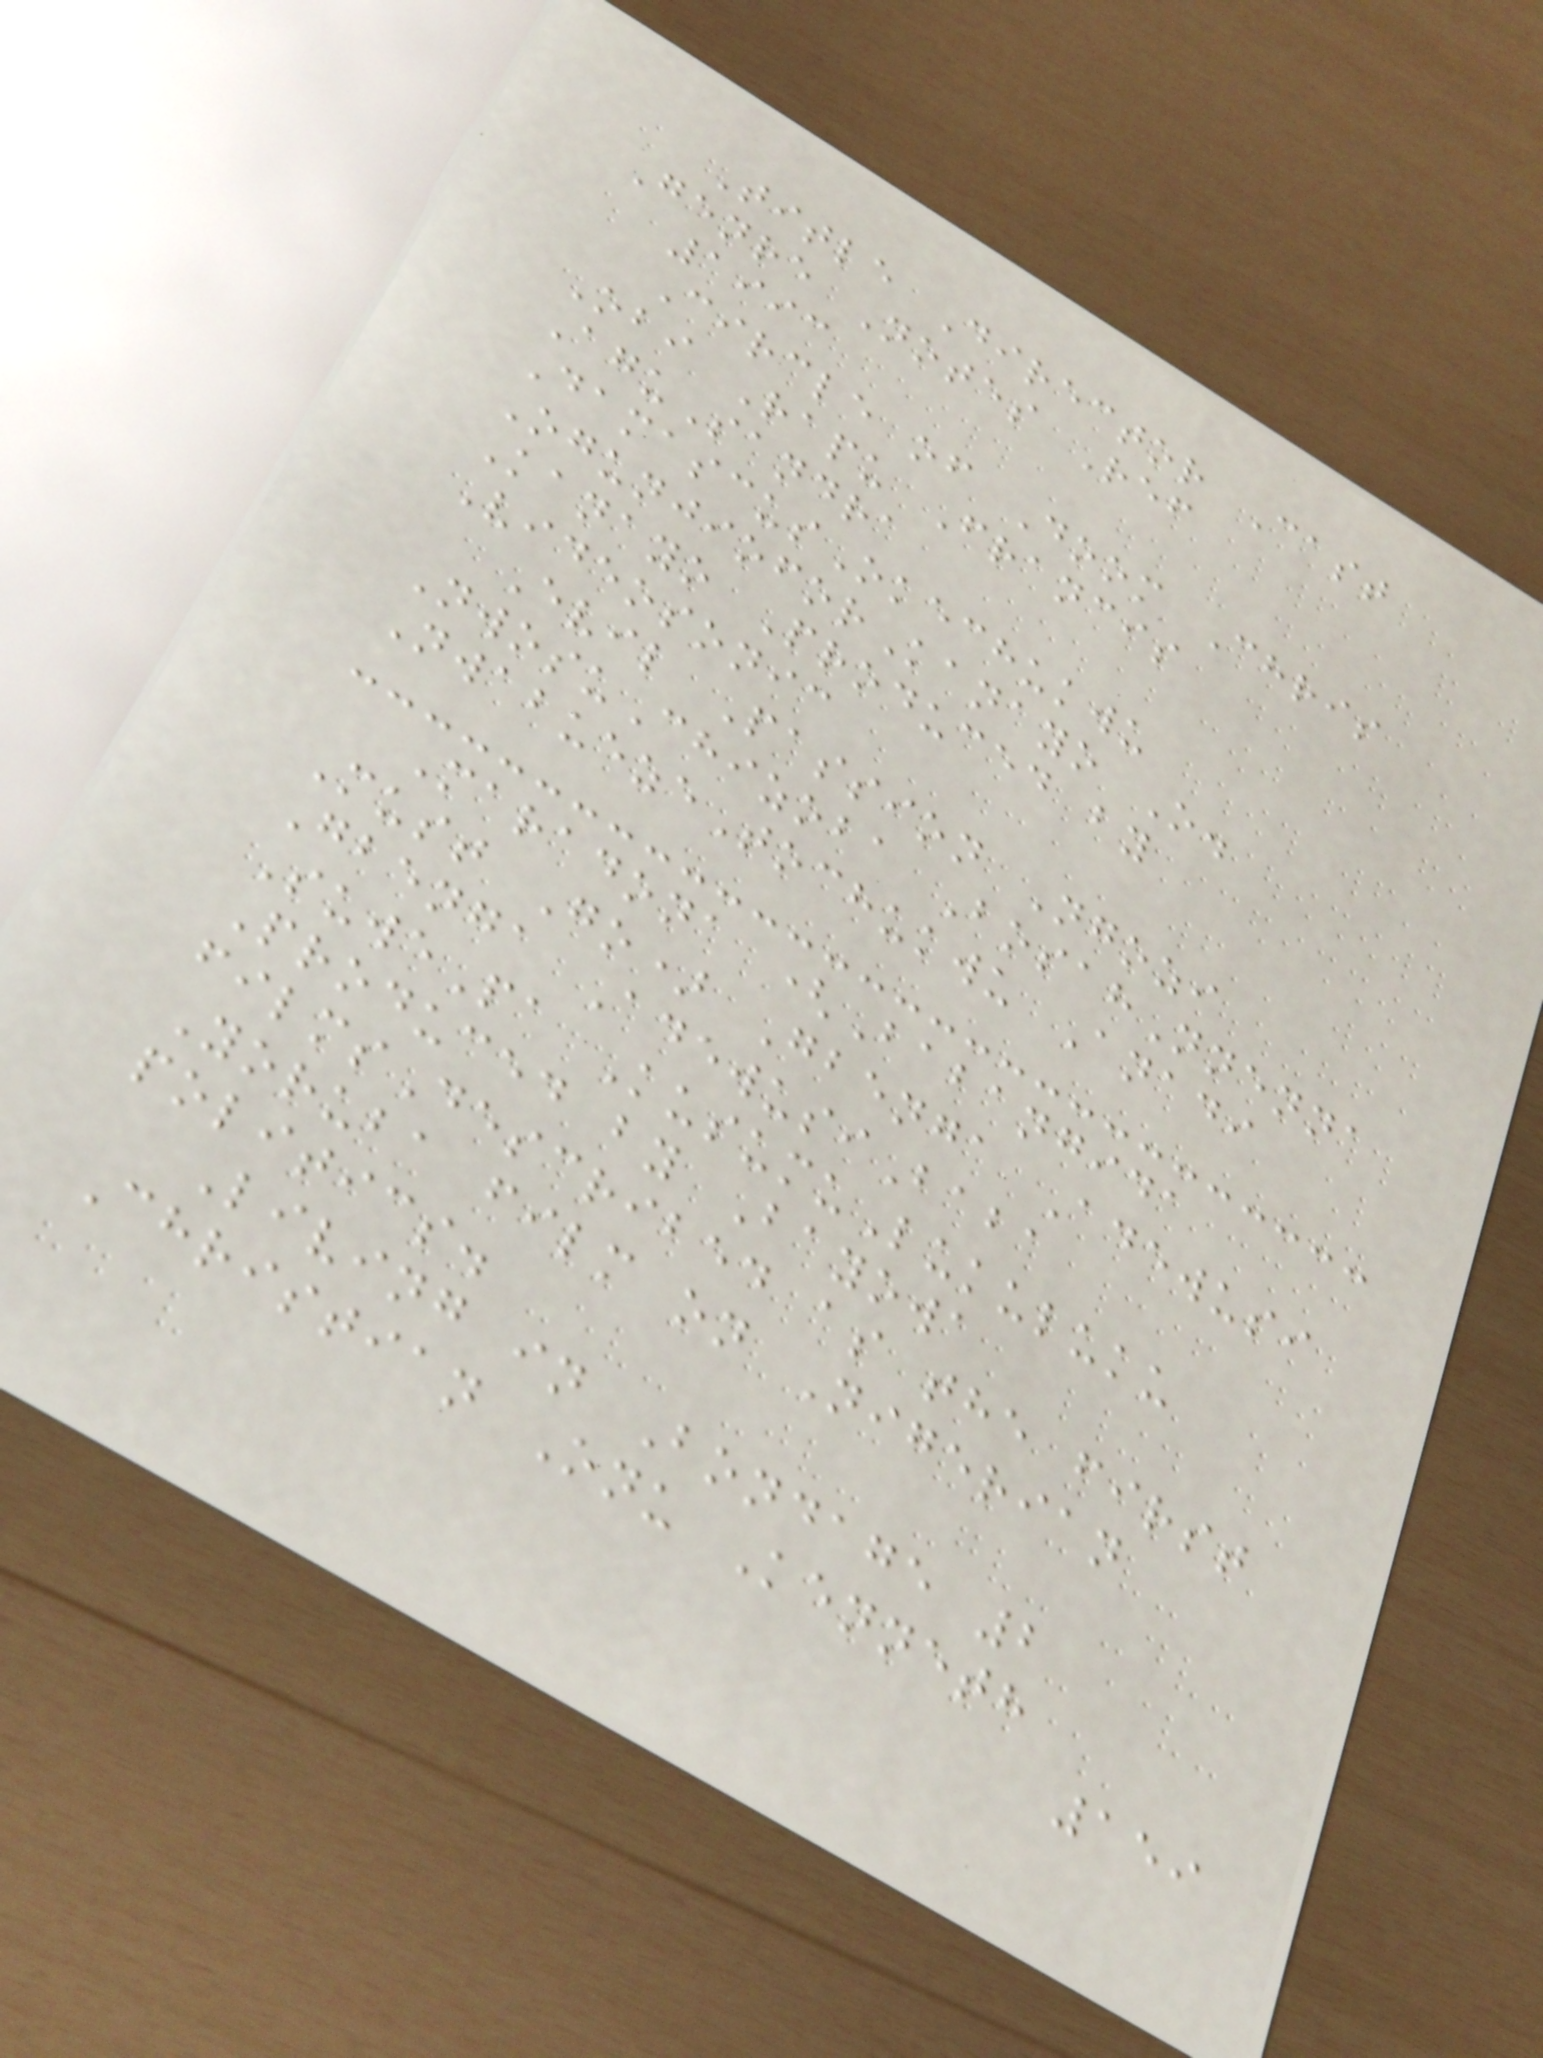Title Director Cast
Genre Notes Ref
1993
Circle of Doom Chris
Obi Rapu Francis
AguSandra
DamascusOkechukwu
OgunjioforKanayo O.
Kanayo Produced by
Videosonic
Evil Passion Ngozi
NwosuChizoba BosahNnenna
NwabuezeTochukwu Anadi
Maradona (Babangida
Must Go) Gbenga Adewusi
Gbenga AdewusiBaba
SuwePa KusumuLukuluku
Produced by Bayowa
filmsDescribed as the first
Yoruba film on Nigerian
politics.
Living in Bondage 2
Christian Onu Kenneth
159
